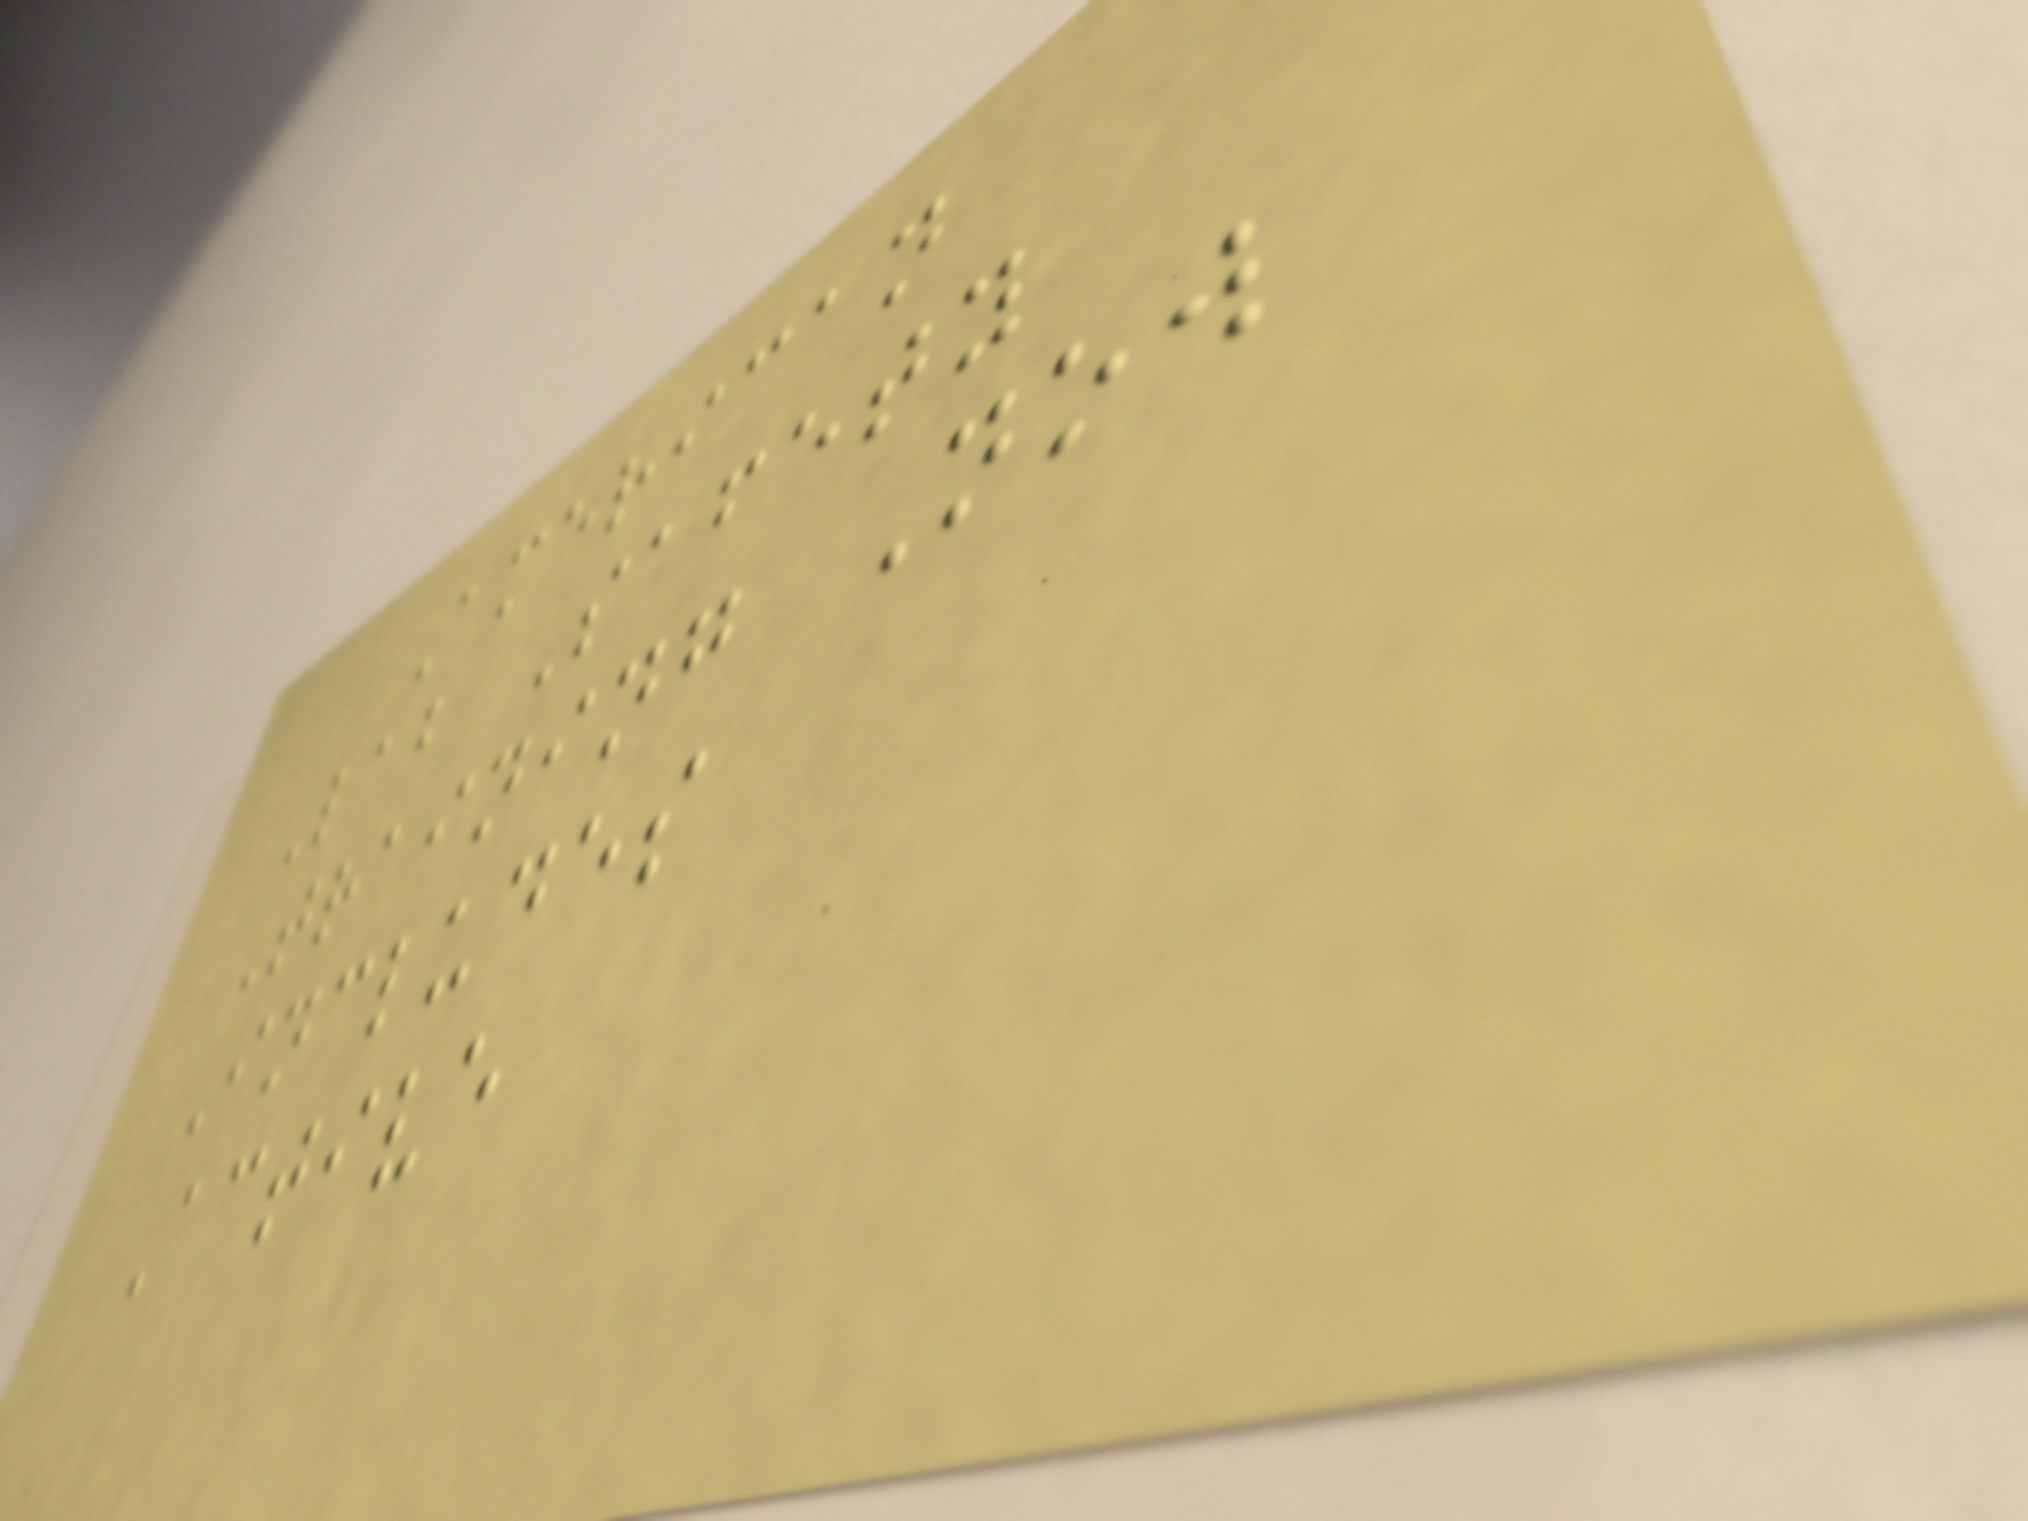American
Lab Safety
Training Now
Includes
Active
